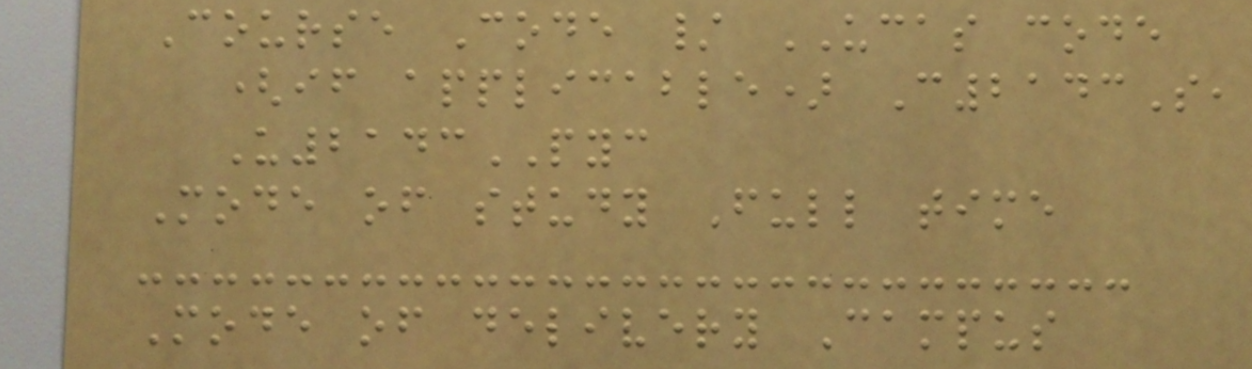Course Code / UCAS code
(if applicable) C2143S,
U2143PYC
Mode of study Full time
Mode of delivery Campus
